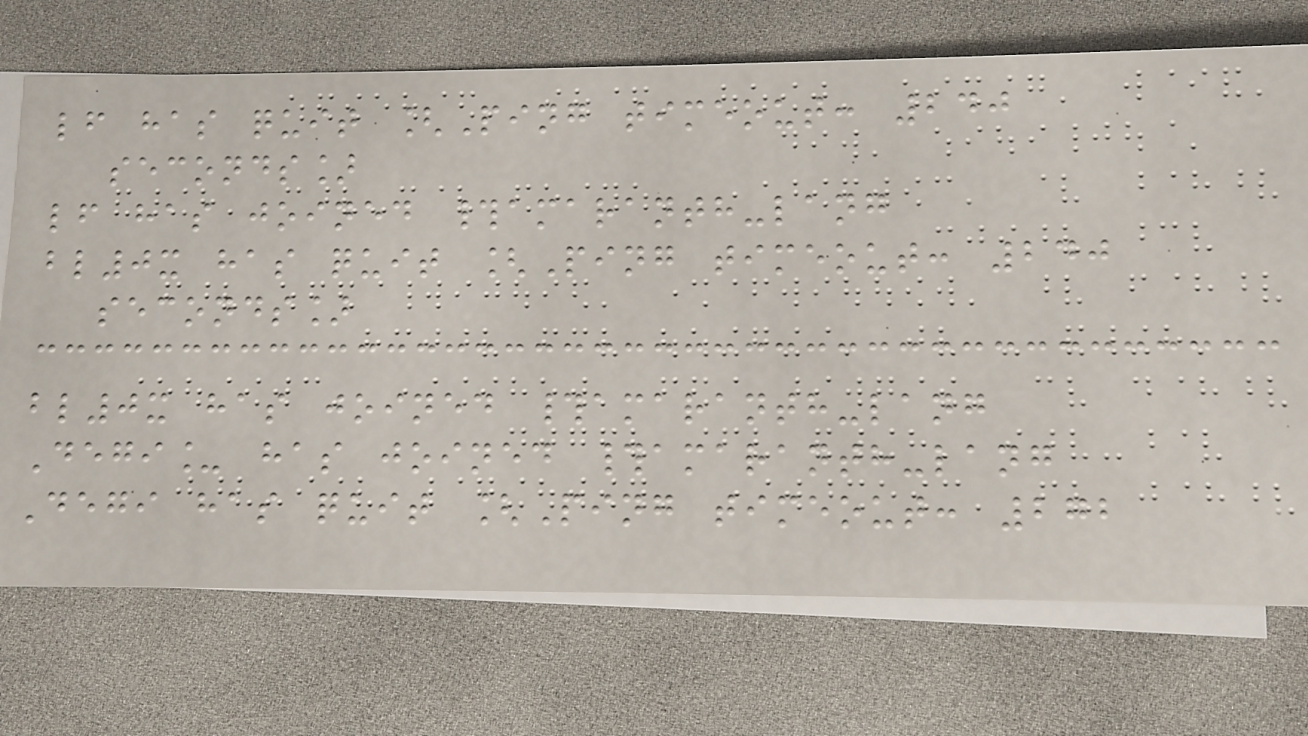lf has quit [Ping timeout: 240
seconds]
lf has joined #amaranth-lang
bl0x has quit [Ping timeout: 240
seconds]
bl0x has joined #amaranth-lang
Degi_ has joined #amaranth-lang
Degi has quit [Ping timeout: 272
